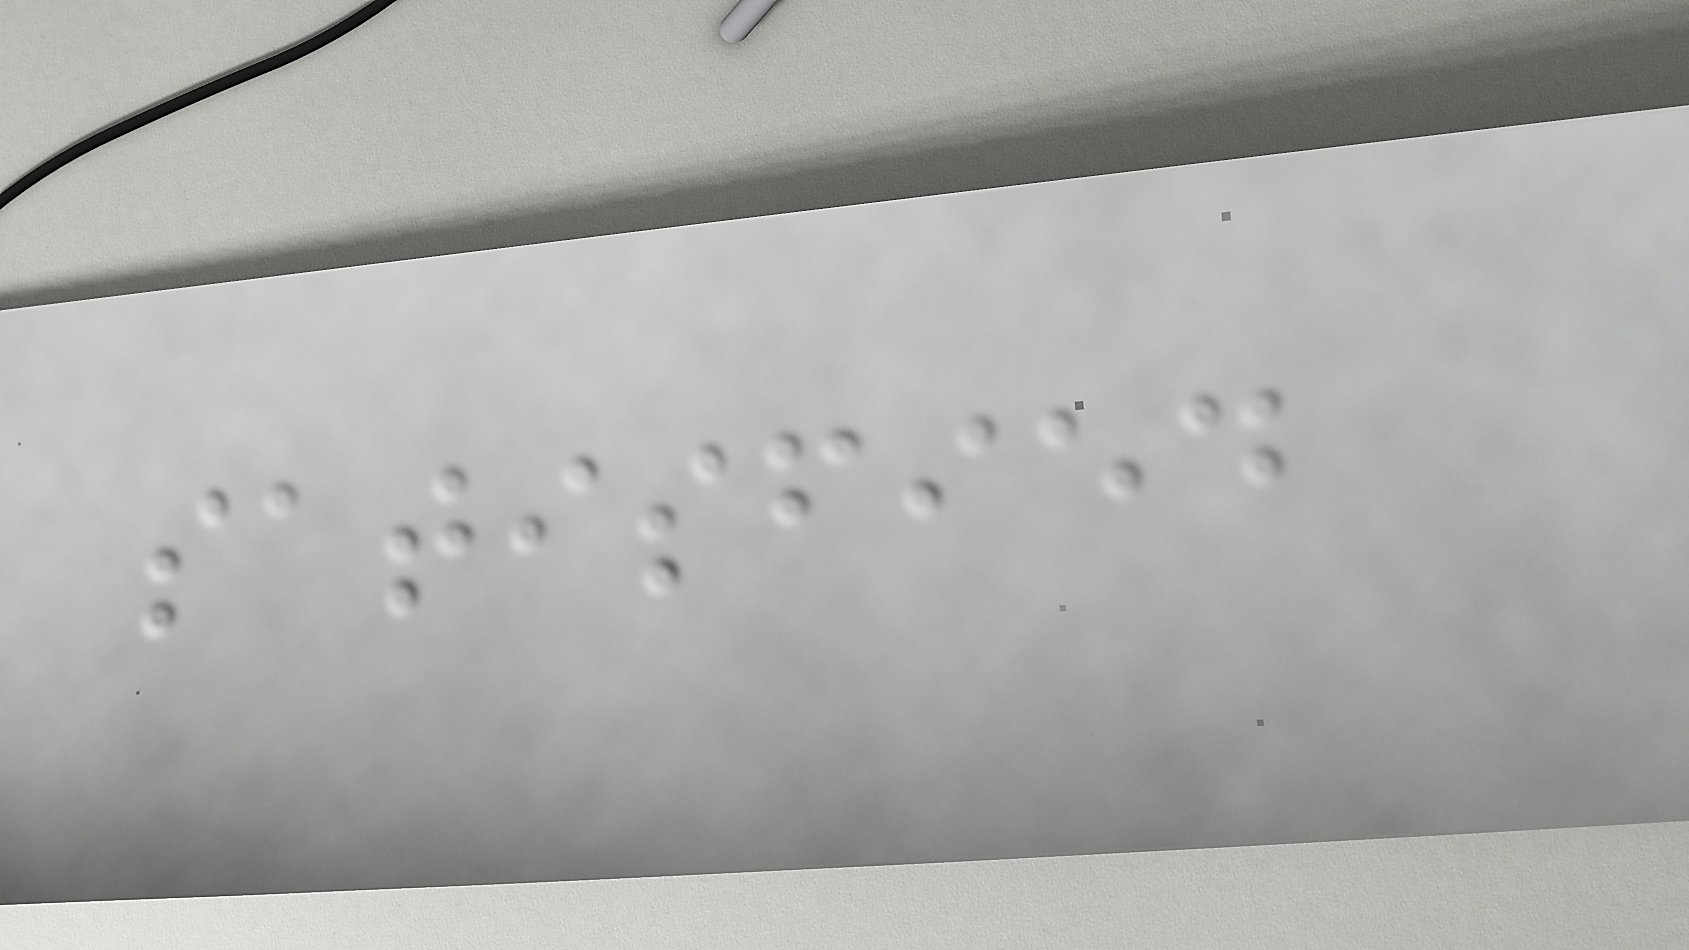satisfied
